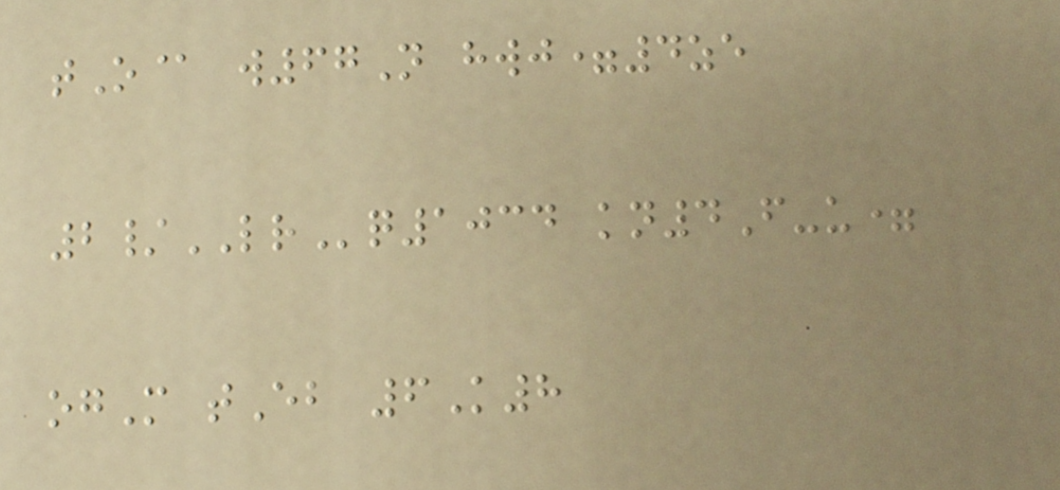tO@ w67N hwj=4ze
2/LRq1034 kn4F-u=
ogM tEb 6K8
